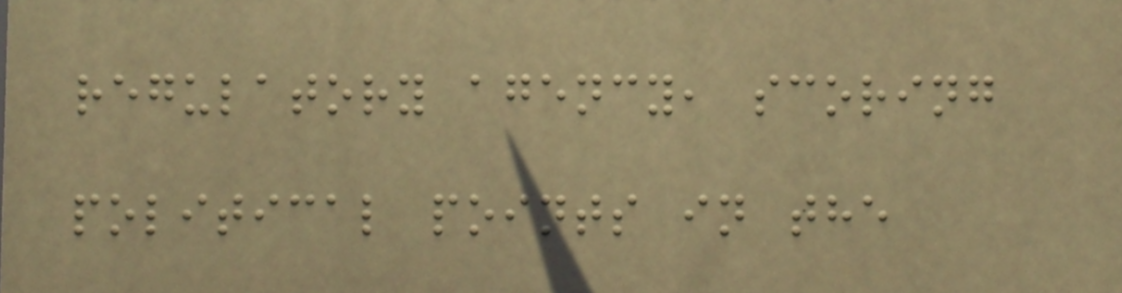regulatory agency, scoring
political points in the
